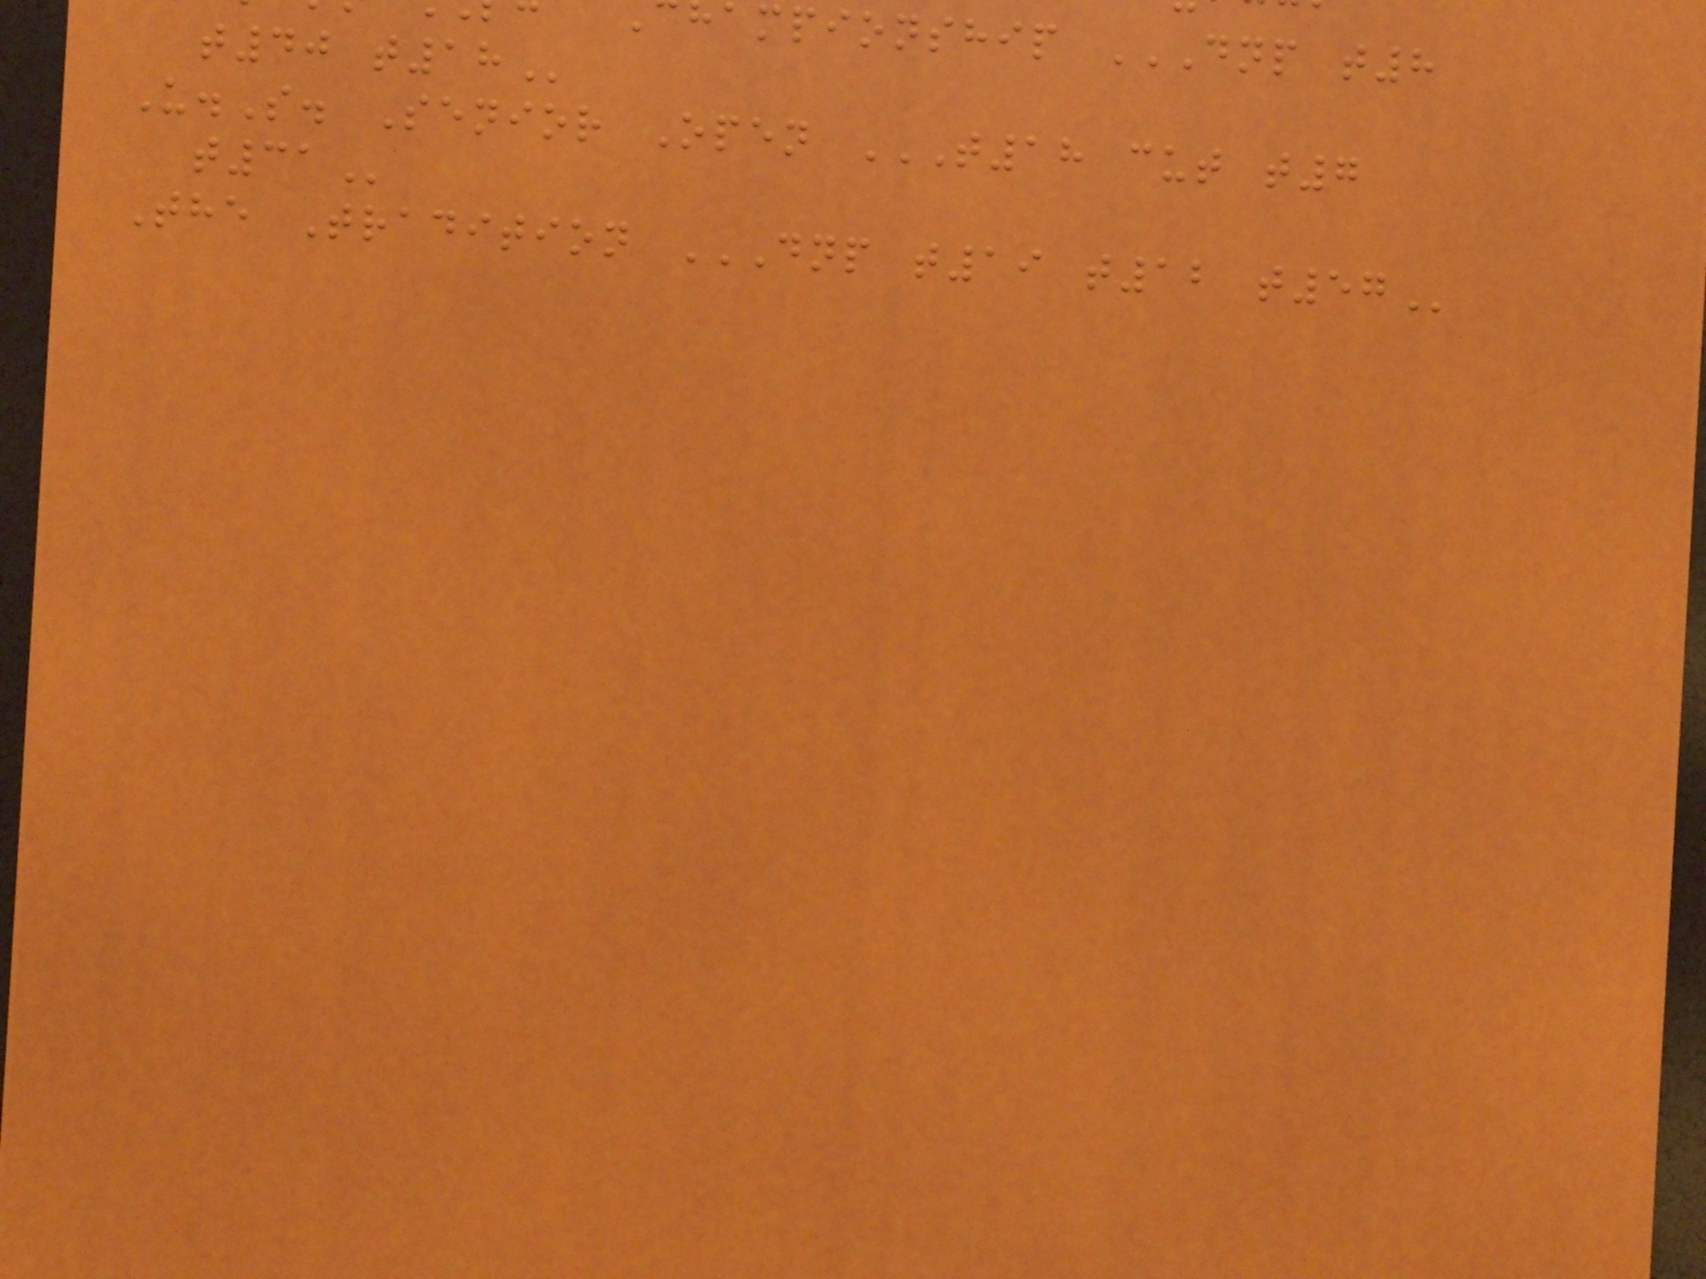t40
U.S. Senior Open T18 CUT T7
The Tradition DNP T19 T12 T57
